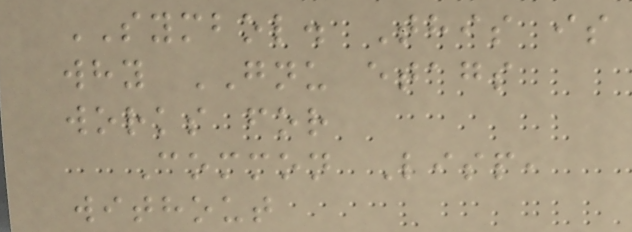SYMBOL. This is
why GNU etags
works for
Common Lisp,
without
